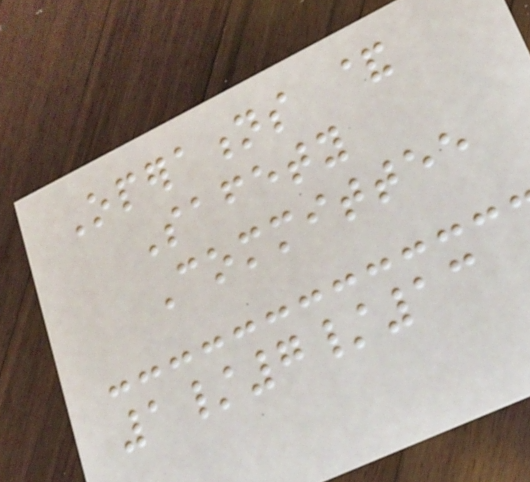Operations &
Safety
Committee
1/7/13
